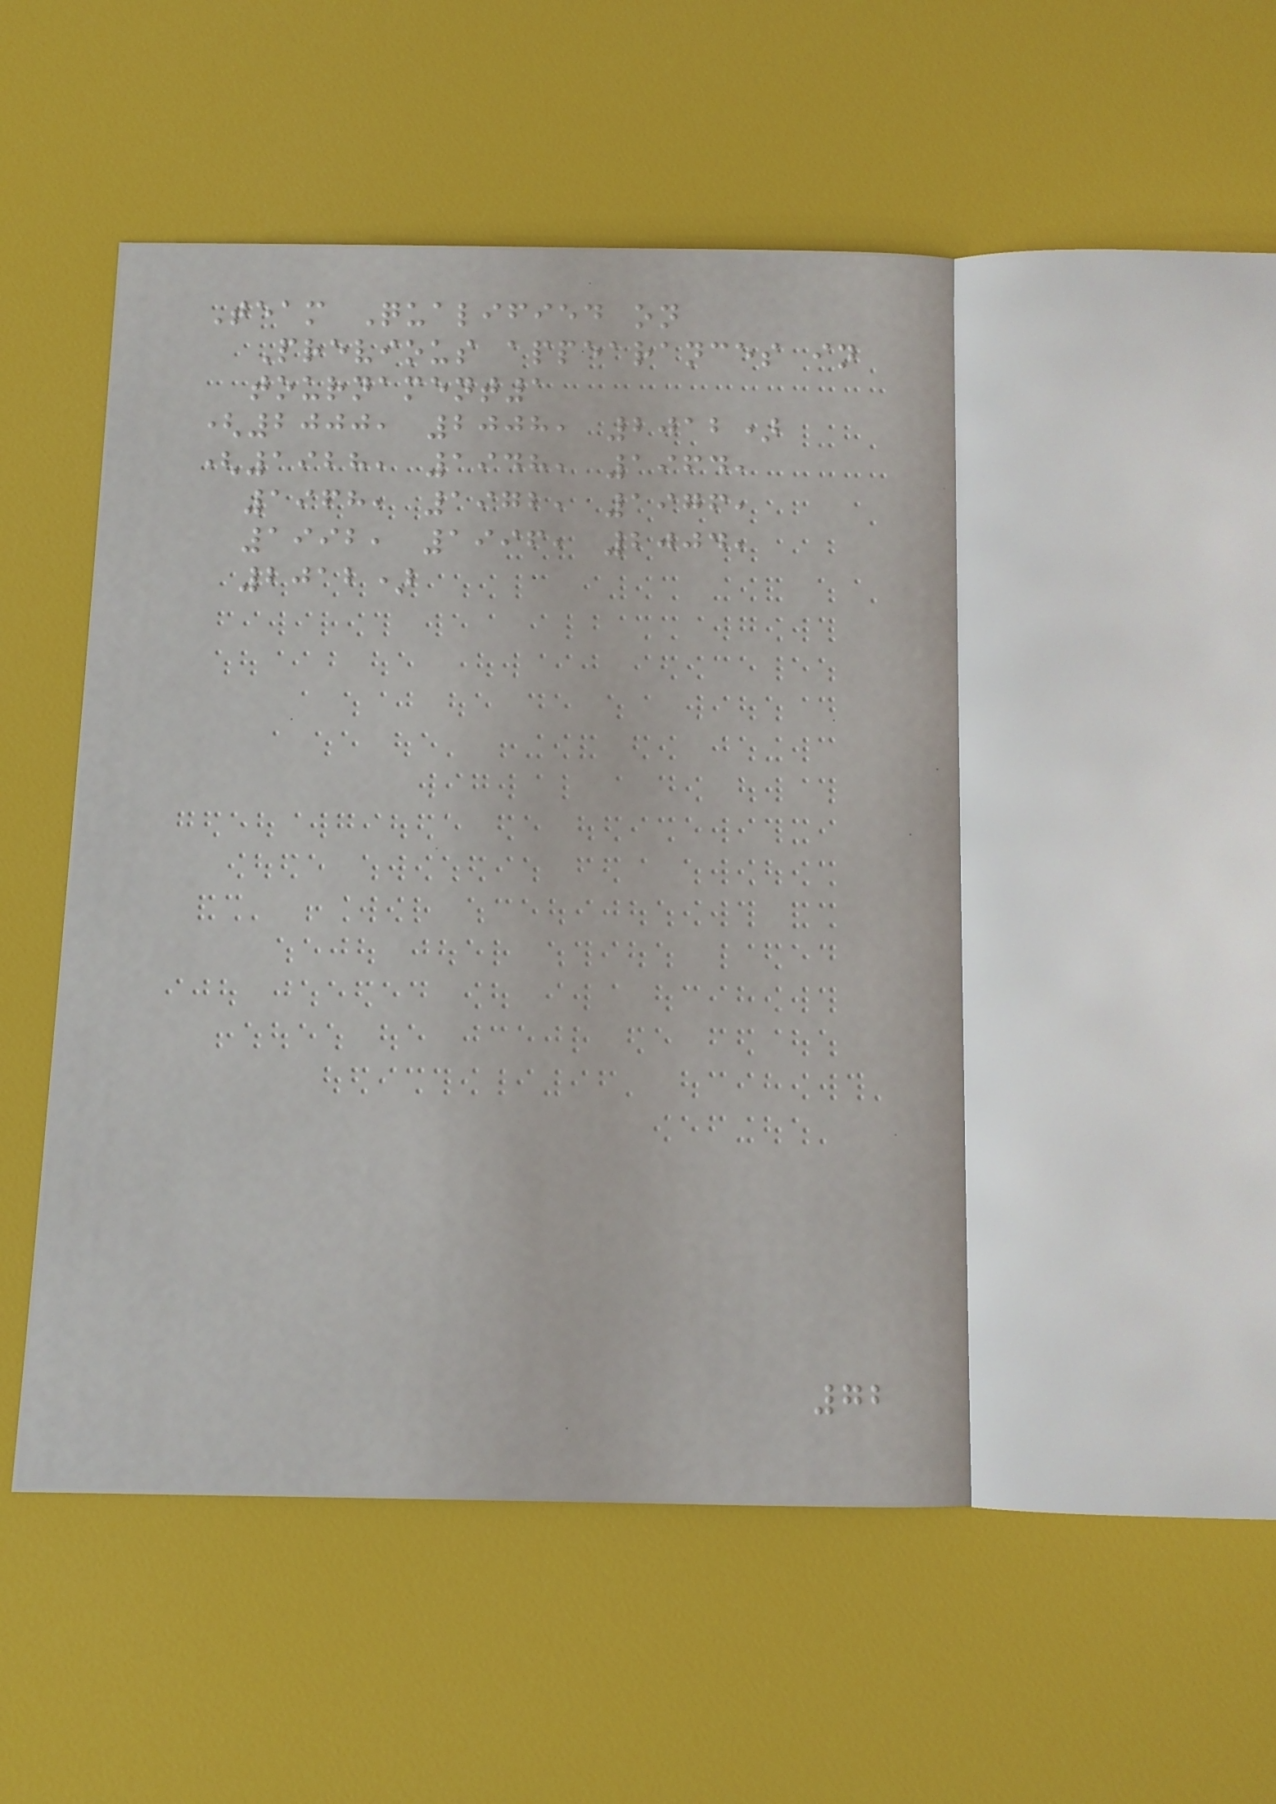Team Qualified on
Previous appearances in
tournament1
(2000, 2008, 2012)
(1928, 1948, 1964,
1968, 1972, 1976,
1992, 1996, 2004,
2012)
72
